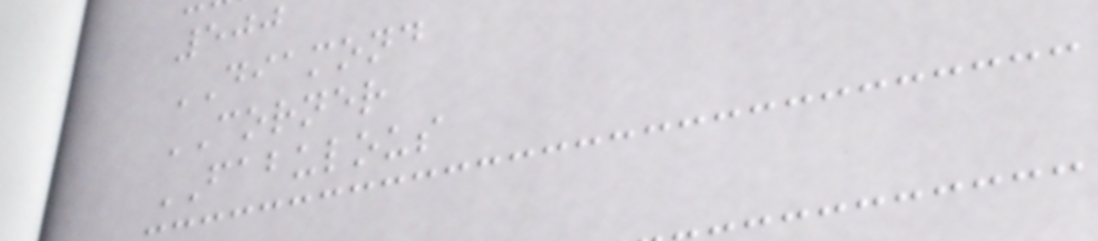500
DIAMOND
CORNER
FABULOUS
